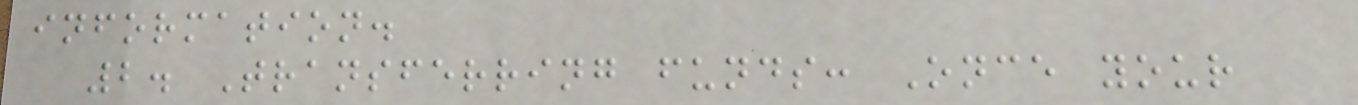information.
2. Transferring funds: Once your
